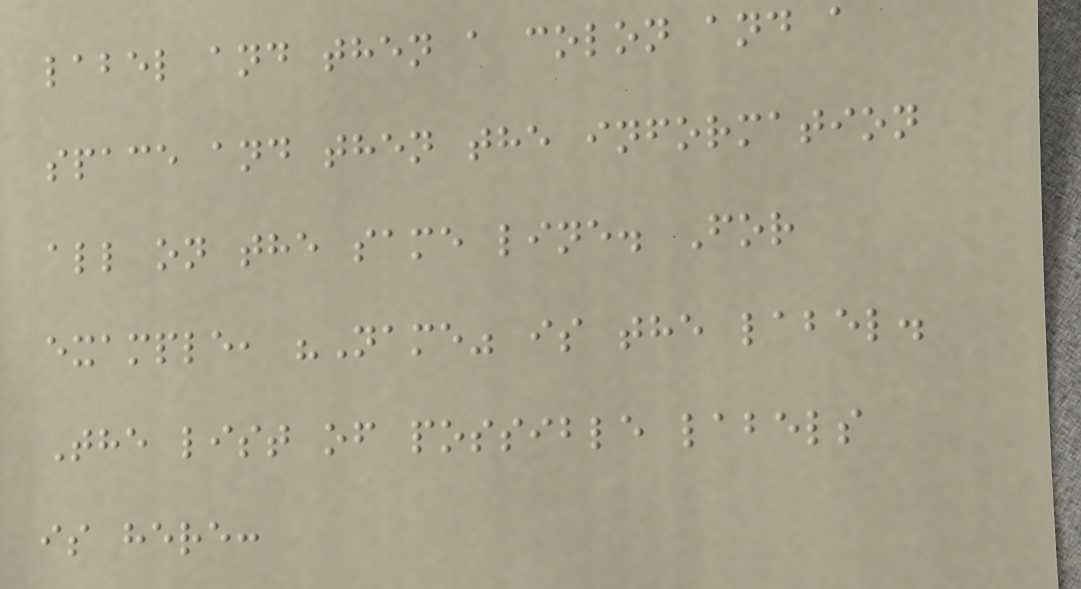label and then a colon and a
space and then the information
all on the same line. For
example, "Name" is the label.
The list of possible labels
is here:
